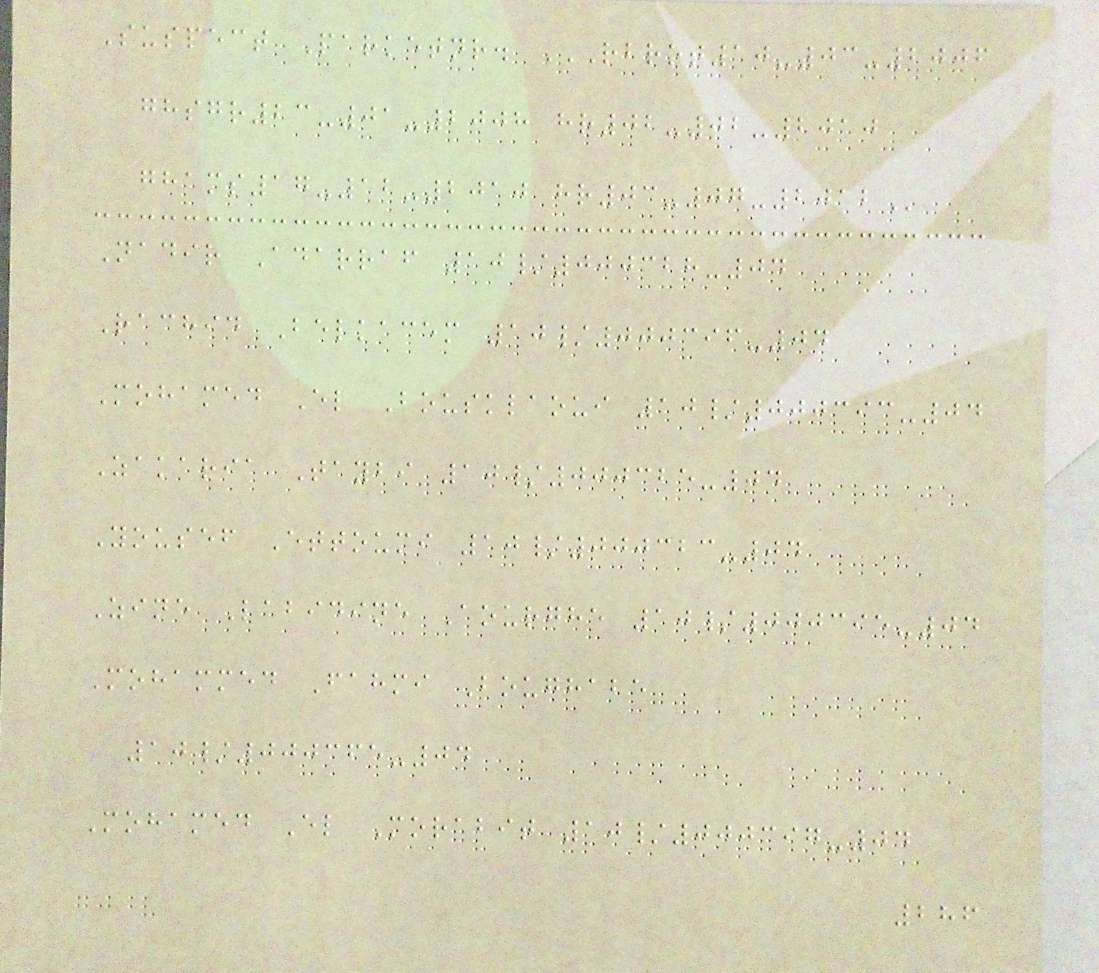Suspect Parketnr. RBROT10-03-2006
GHSGR23-01-2008 HR02-02-2010
GHAMS17-12-2010 HR03-07-2012
Nadir Adarraf 10/000328-04
Rachid Belkacem 10/000396-04
Mohamed El Bousklaoui 10/000393-04
Zakaria Taybi 10/000325-04
Yousef Ettoumi 10/000323-04
Zine Labidine Aourghe 10/000395-04
Mohammed Fahmi Boughabe
10/000365-04
Mohamed El Morabit 10/000397-04
286
